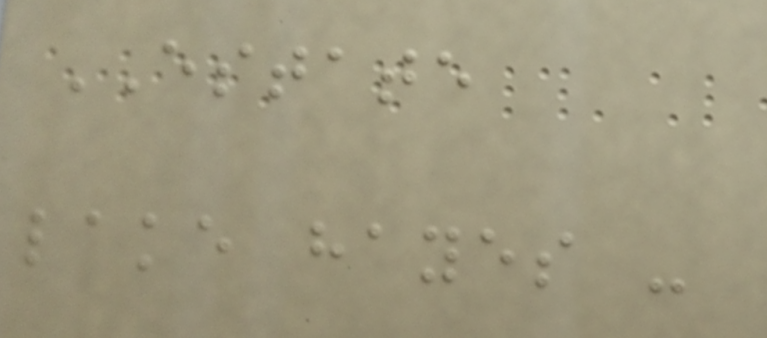ESTATE
lake hayes -
